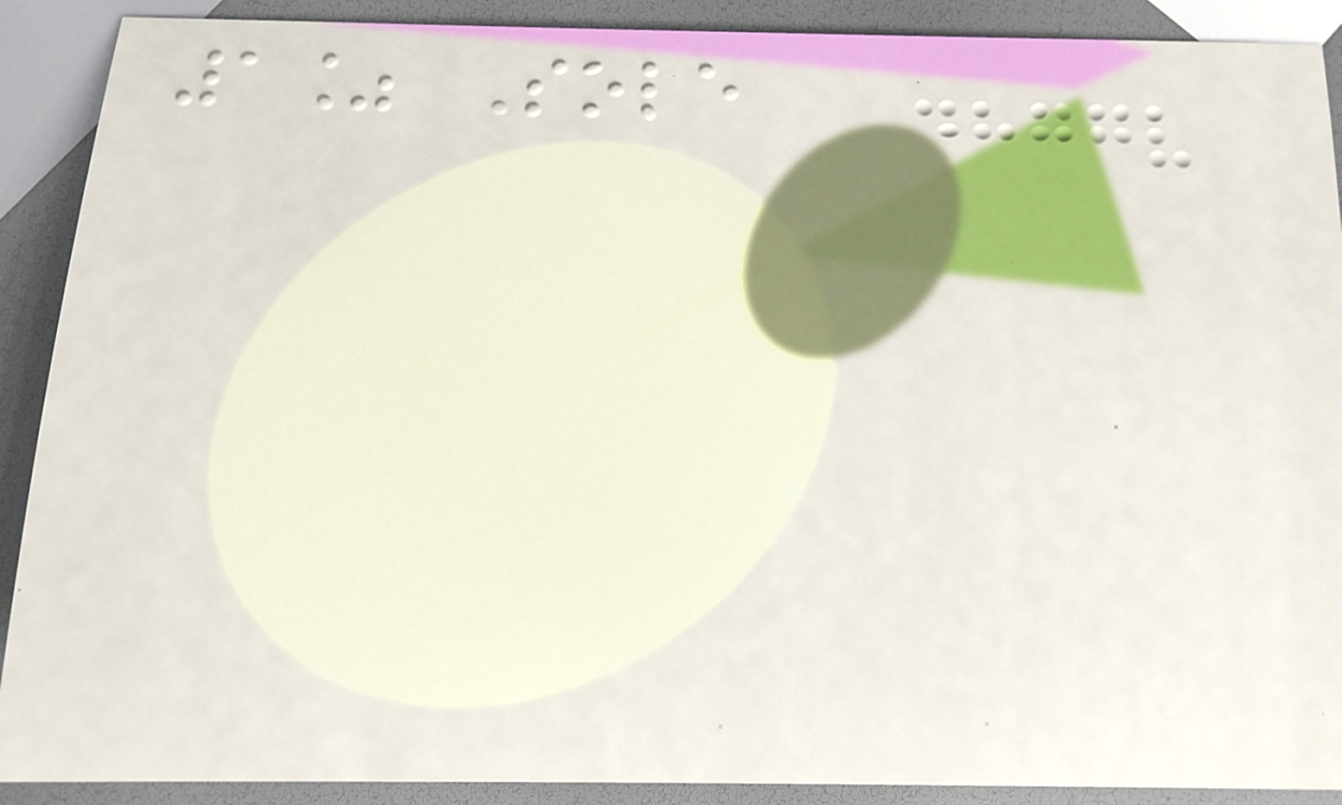1% Sole
